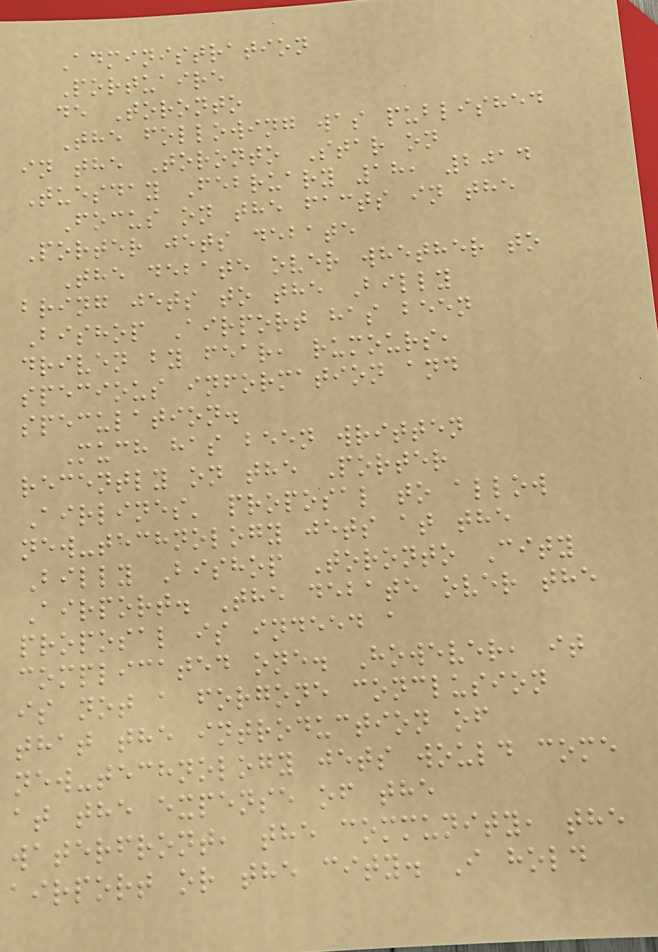Administration
Portuaire
de Toronto
The following was published
in the Toronto Star on
Tuesday February 18, 2014
Focus on the facts in the
Porter jets debate
The debate over whether to
bring jets to the Billy
Bishop Airport has been
driven by fear, rumours,
specious information and
speculation.
Much has been written
recently on the Porter
Airlines' proposal to allow
new-technology jets at the
Billy Bishop Toronto City
Airport. The debate over the
proposal is indeed a
complicated one. However, it
is not a forgone conclusion
that the introduction of
new-technology jets would come
at the expense of the
waterfront, the community, the
airport or the city. I hold
